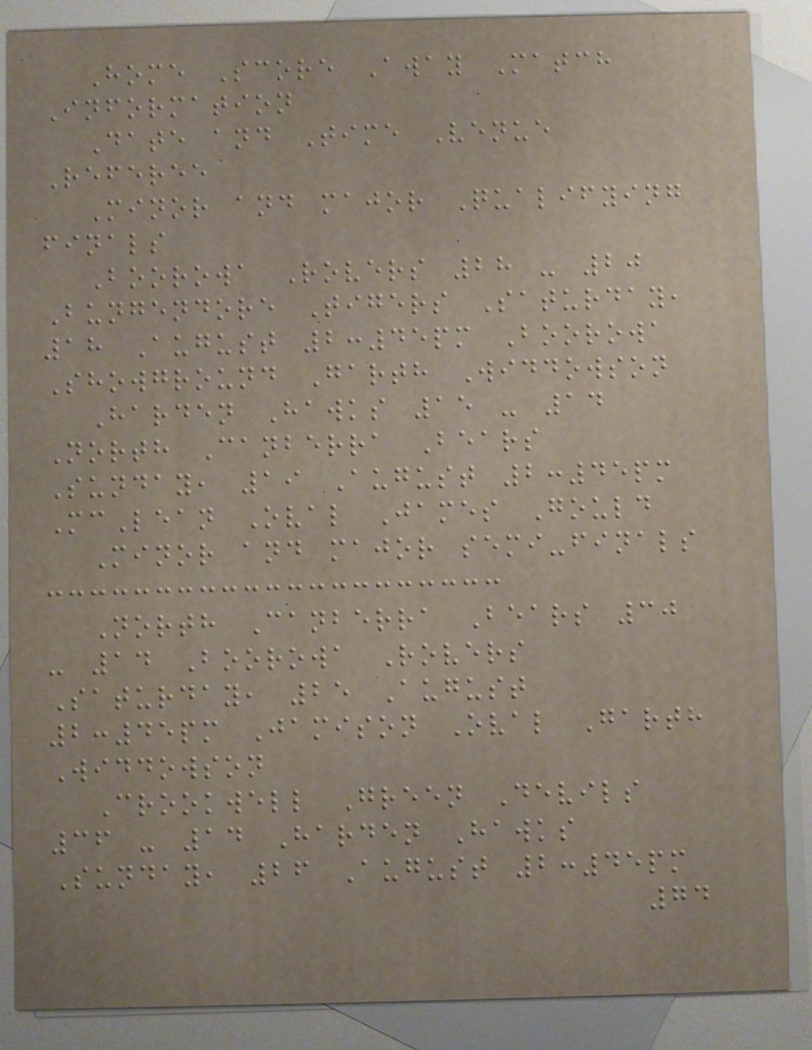Home Score Away Match
Information
Date and Time Venue
Referee
Minor and major Qualifying
finals
Boorowa Rovers 28 - 20
Bungendore Tigers Saturday,
18 August 2:45pm Boorowa
Showground Garth Widdowson
Harden Hawks 15 - 14
North Canberra Bears
Sunday, 19 August 2:45pm
McLean Oval James Gould
Minor and major semi-finals
North Canberra Bears 30
- 14 Boorowa Rovers
Saturday, 25 August
2:45pm Jamison Oval Garth
Widdowson
Crookwell Green Devils
36 - 14 Harden Hawks
Sunday, 26 August 2:45pm
74
